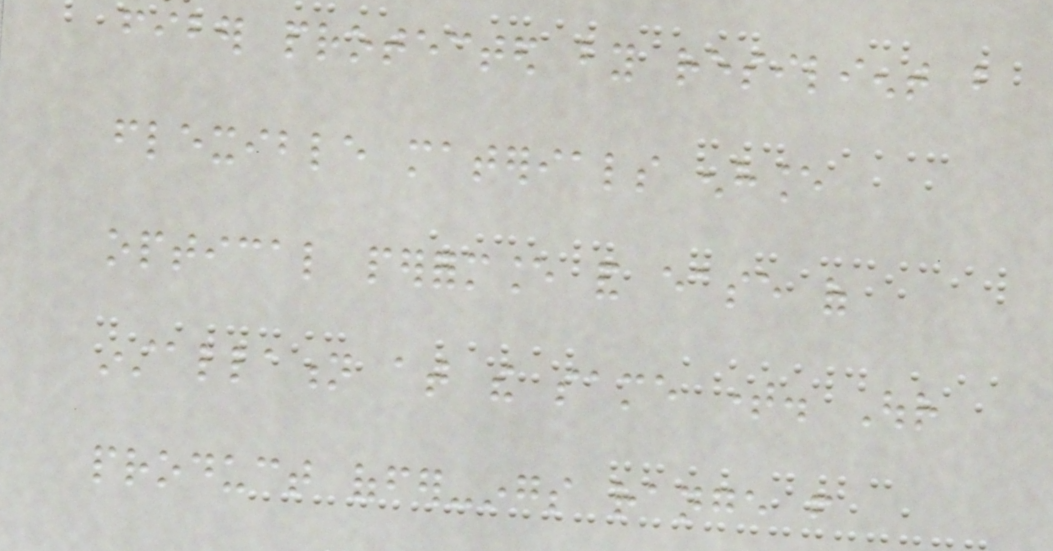fiber protected by resilient but
flexible materials enhance
optical performance and ease of
installation at the same time. Our
product offer-ings range from
